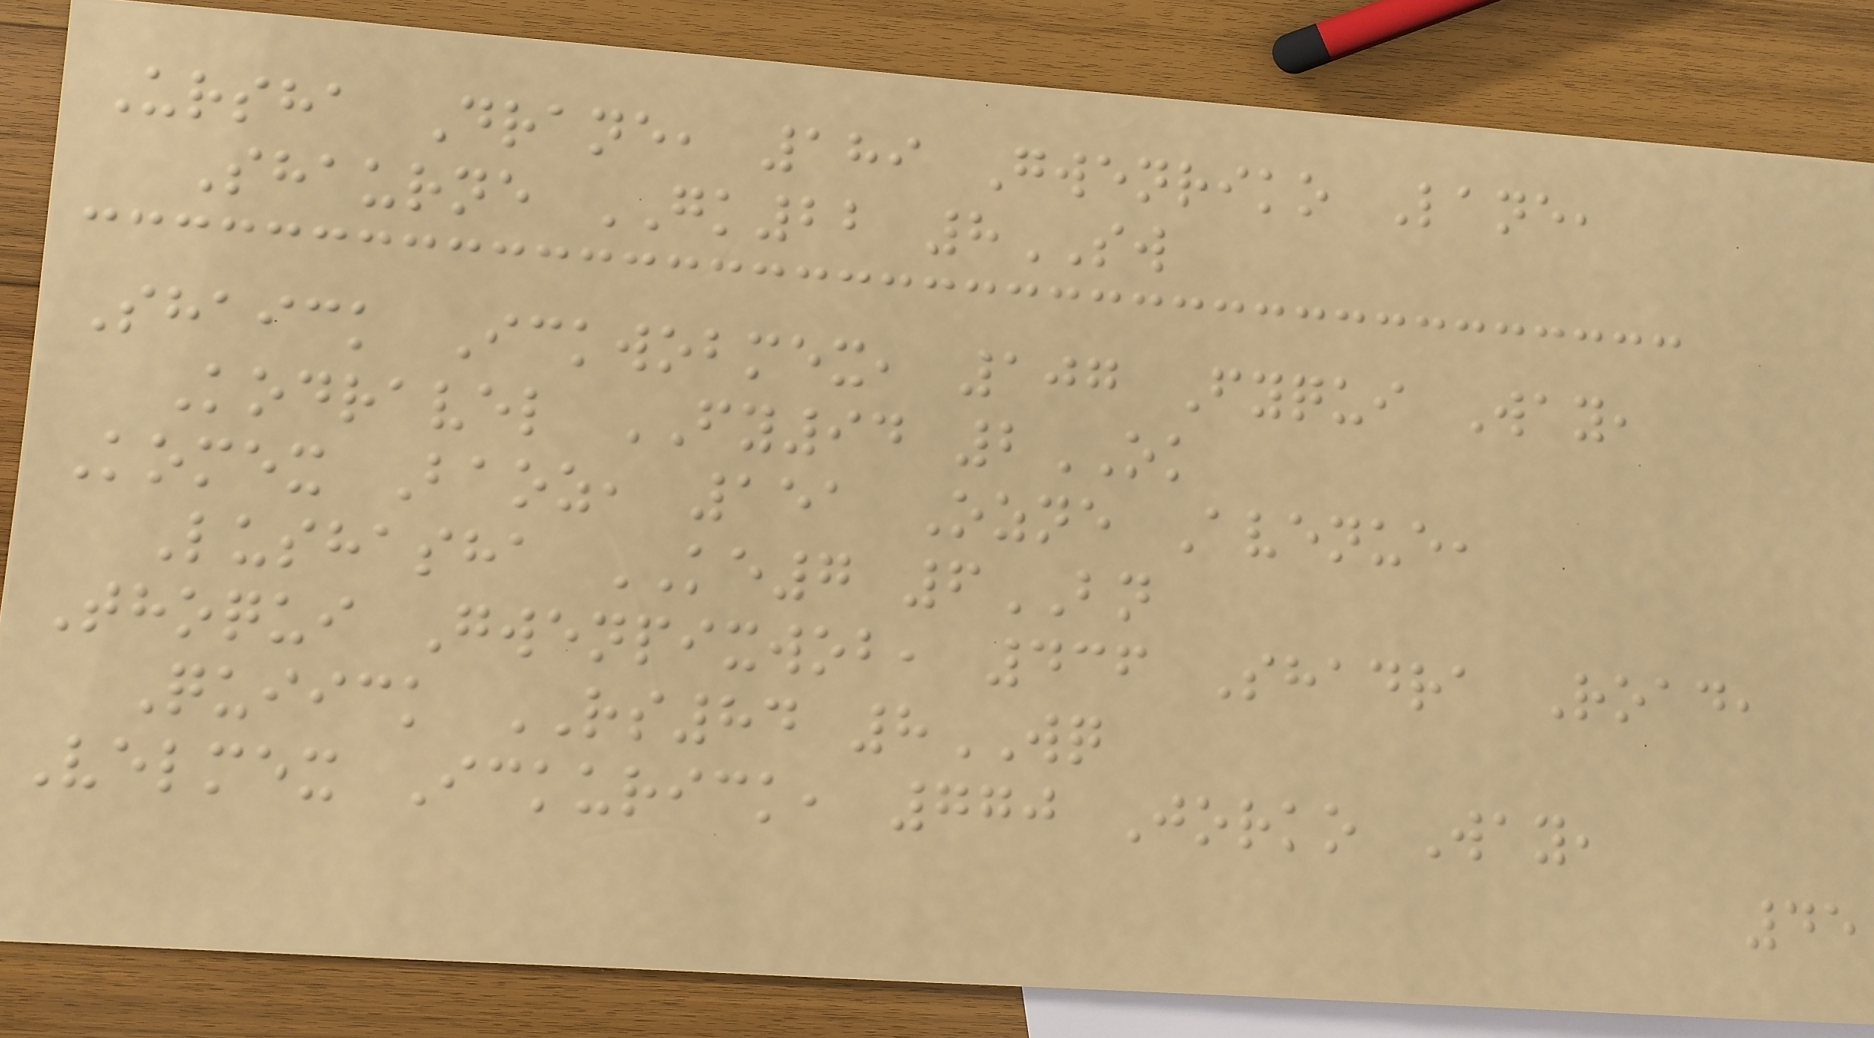Ursha Drane, 189 Gwenriko Lane,
Shaurne GK22 8SW
Shaick Ickwobmex, 107 Fyqui Way,
Kodravel FY94 2OK
Komex Baoz, 151 Ozne Avenue,
Lushasha KE7 6BN
Thoqui Gwenpixwob, 436 Shadra Road,
Quiick RS84 8WQ
Velmex Ickurick, 770 Jorko Way,
45
